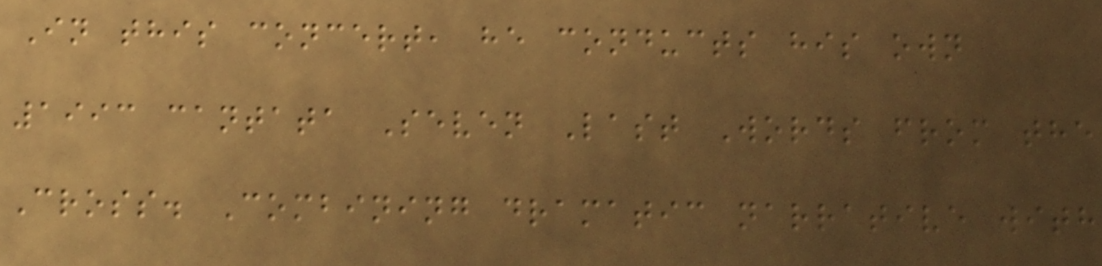In this concert, he conducts his own
1993 cantata Seven Last Words from the
Cross. Combining dramatic narrative with
